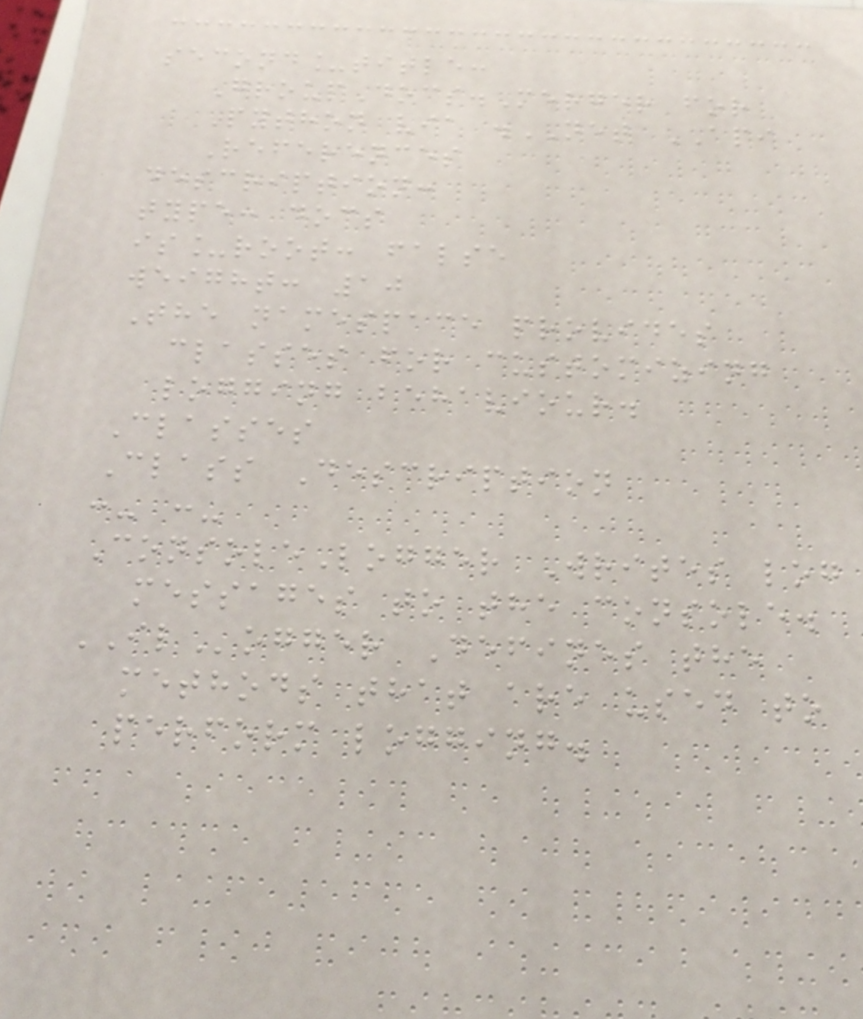second_title:
GroupDocs.Merger for
Python via .NET API
References
description:
type: docs
is_root: false
weight: 10
The namespace provides
classes for customizing
logging behaviour.
Classes
Class Description
:- :-
ConsoleLogger Writes log
messages to the console.
ILogger Defines the
methods that are used to
perform logging.
